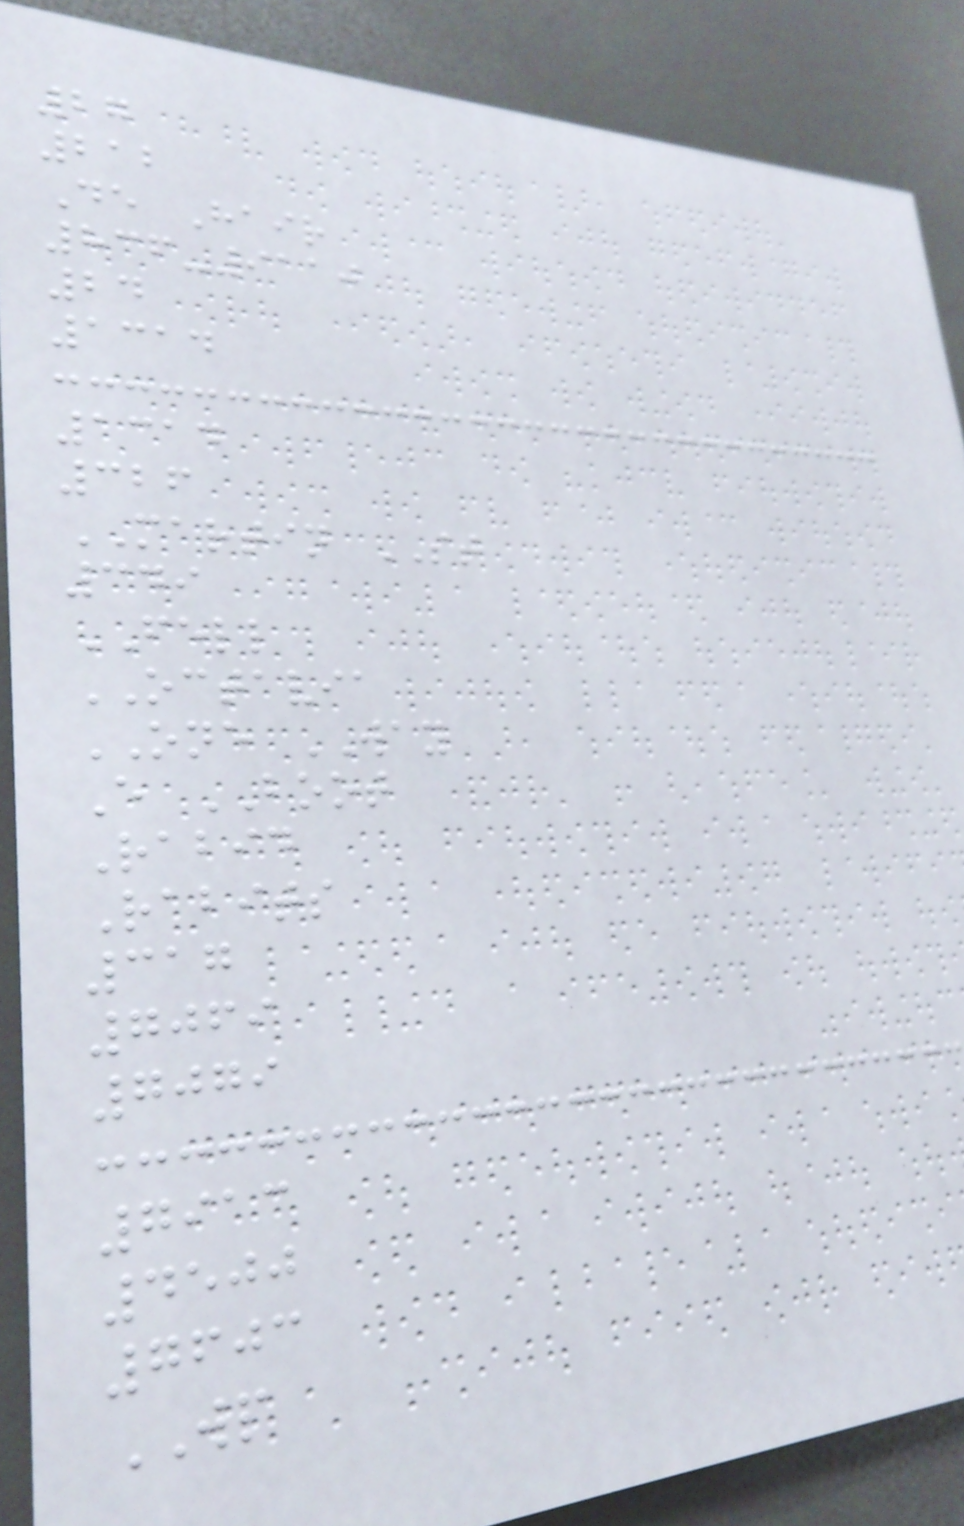27
212
De Hair
836-9110
24
1314
1314
326
MARTIN ST
349
FELL
OCTAVIA
ONE WAY
E BOOT
Rabid
Rabits
317
7069
7079
7913
4500
7603
WP
